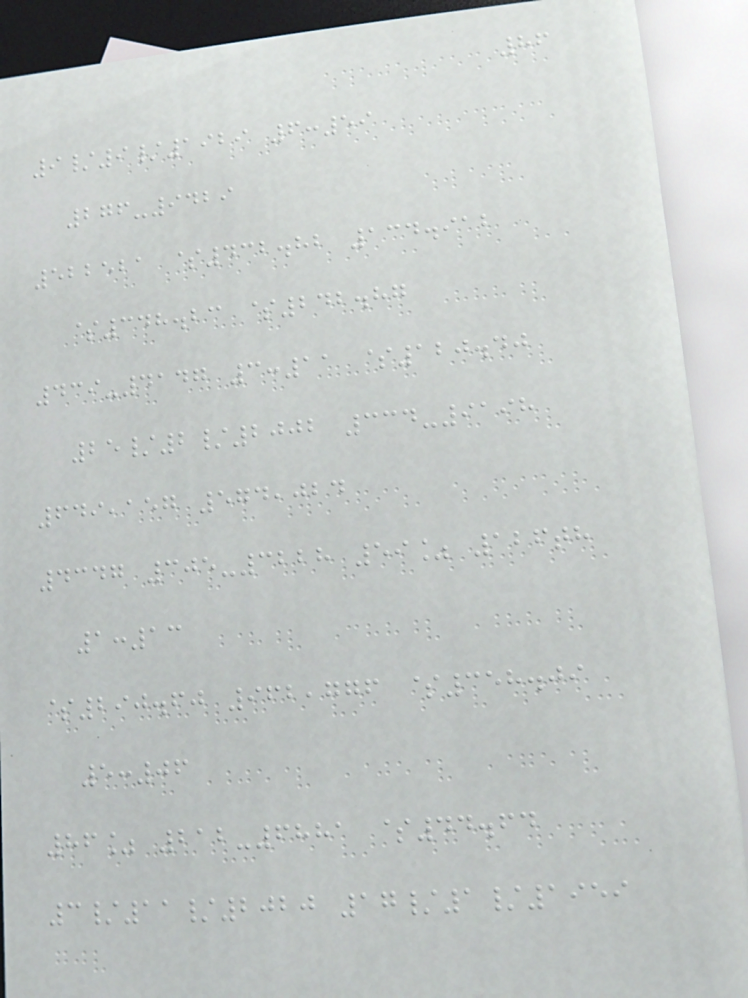86
9/9/1929 6:59
276-9429
522521 $432.82 134.912
$348.23 $242.87
439-4147 3:11 $120.40
25/2/2002 334-9198
649,157 574,024
4347 305-3228 59% 126th
1:13
$290.60 962,776 $358.09
5:06
86% 212-6881 $44.64
3/11/2020 17/1/1959
